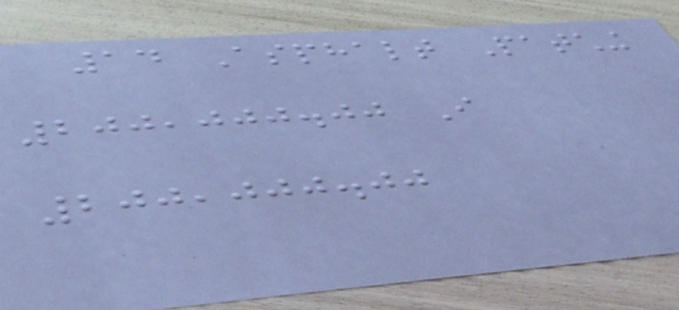14 Asphalt Patching
200,000.00 I
200,000.00
